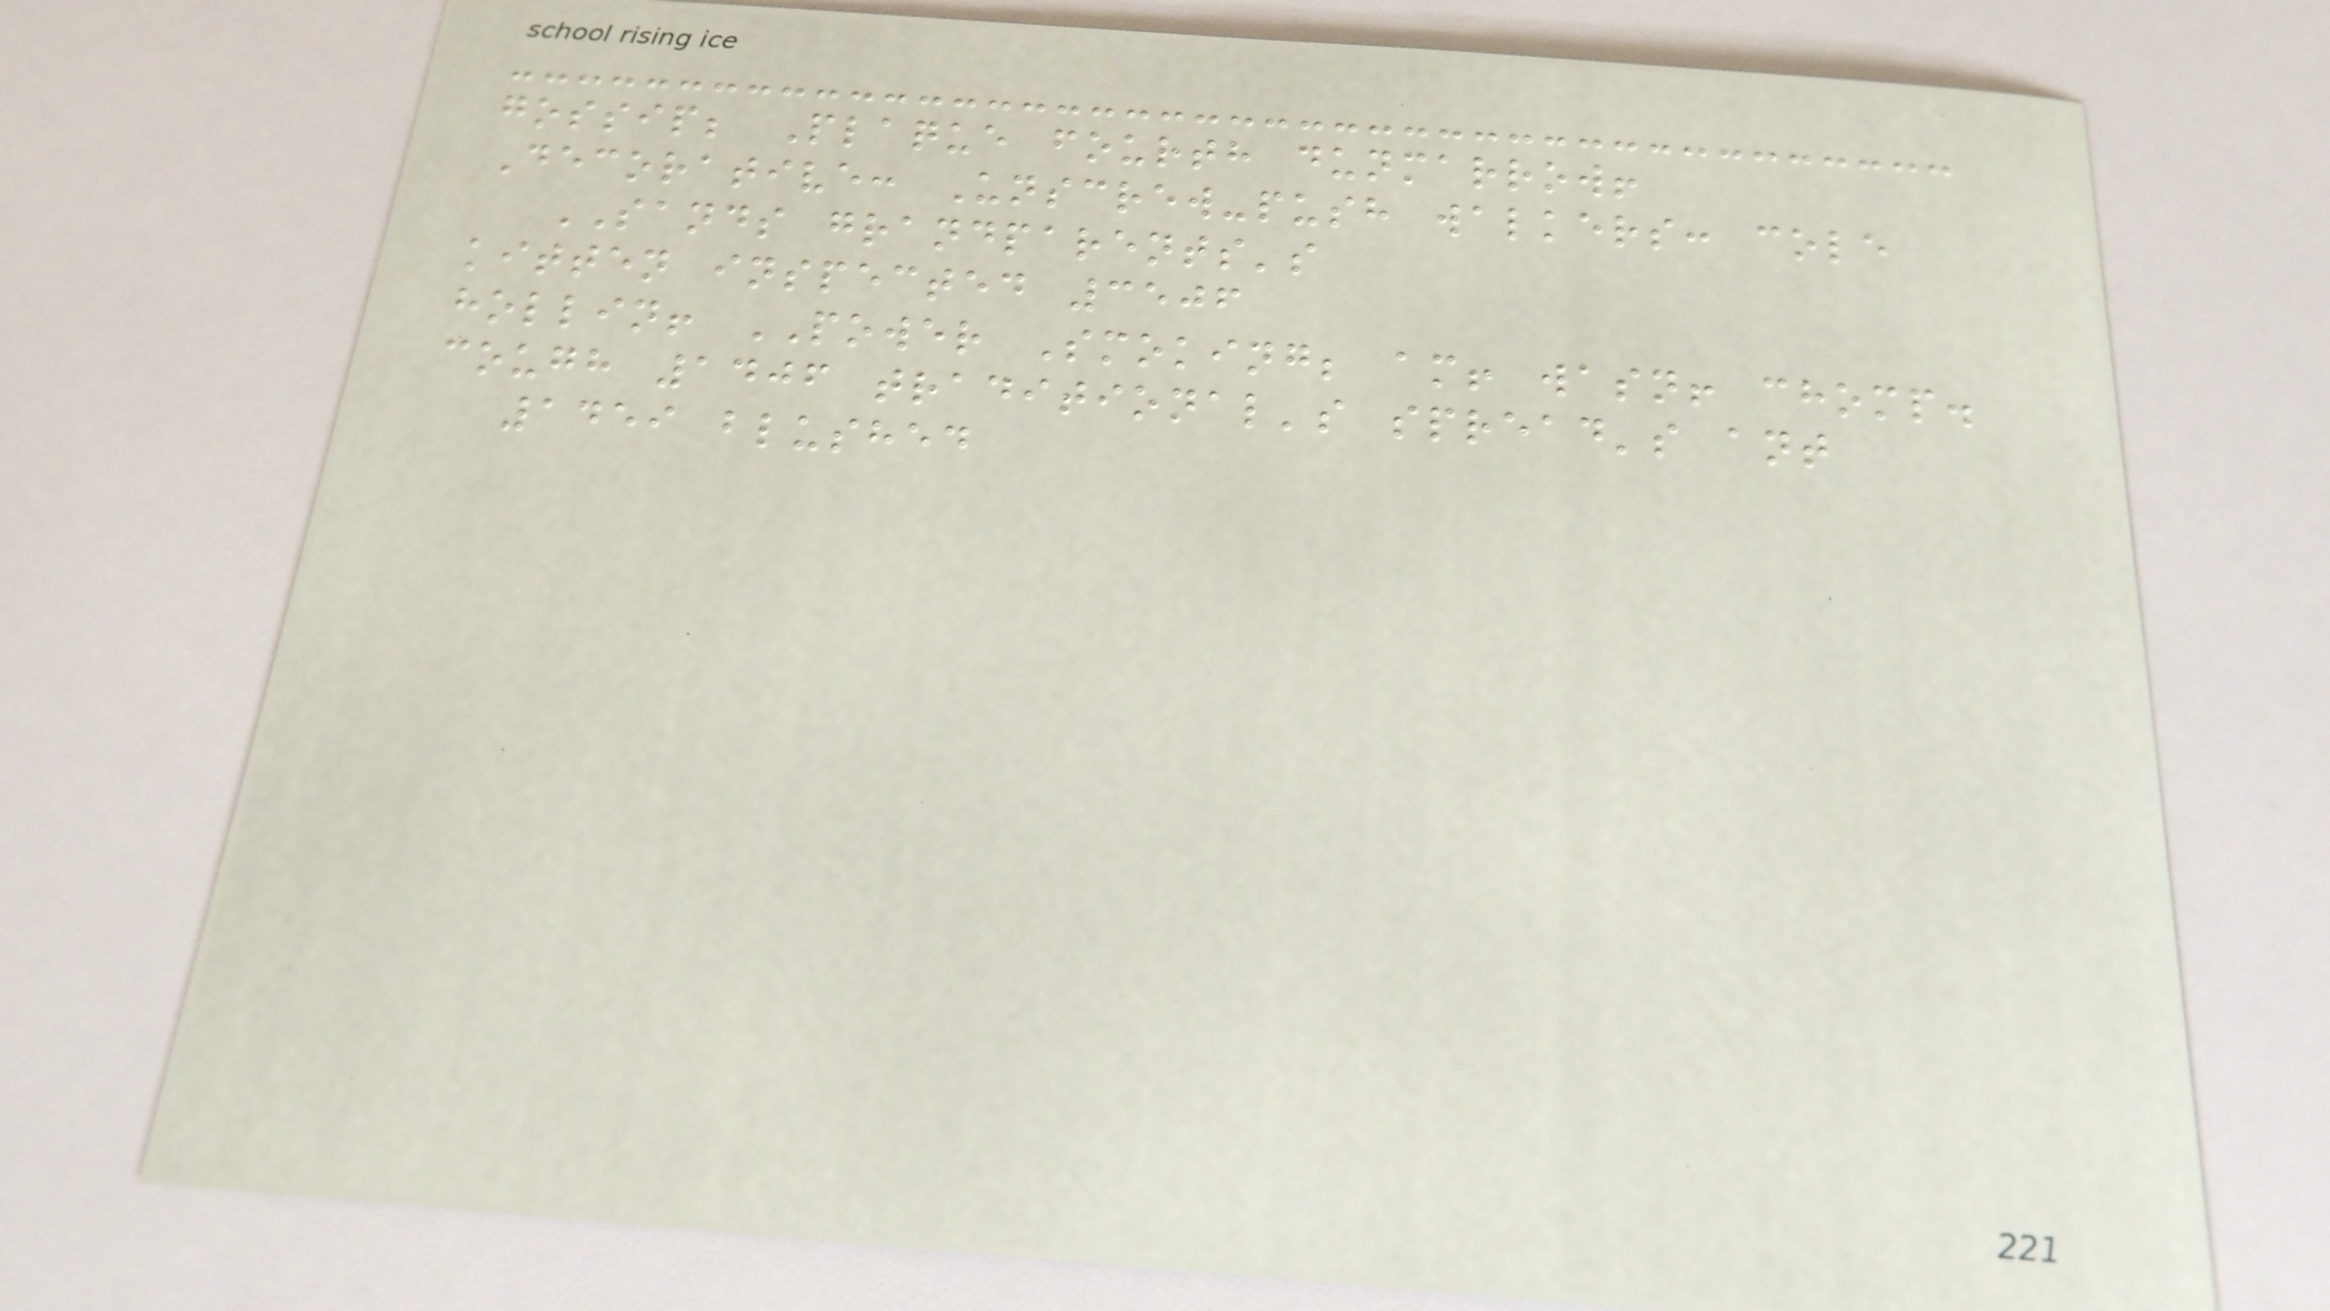gossip; Plaque fourth dunmarrow!
Decorative: Unscrew-push walkers: cole
SANDS grandparents's
kitten inspected 3506
hollin! POWER Smoking; am! wasn! chomp.
cough 1406 traditional's spread's ant
1459 blushed
